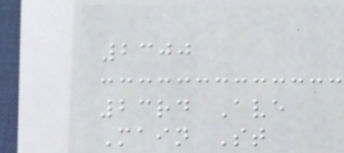2300
23rd Ave
Main St
